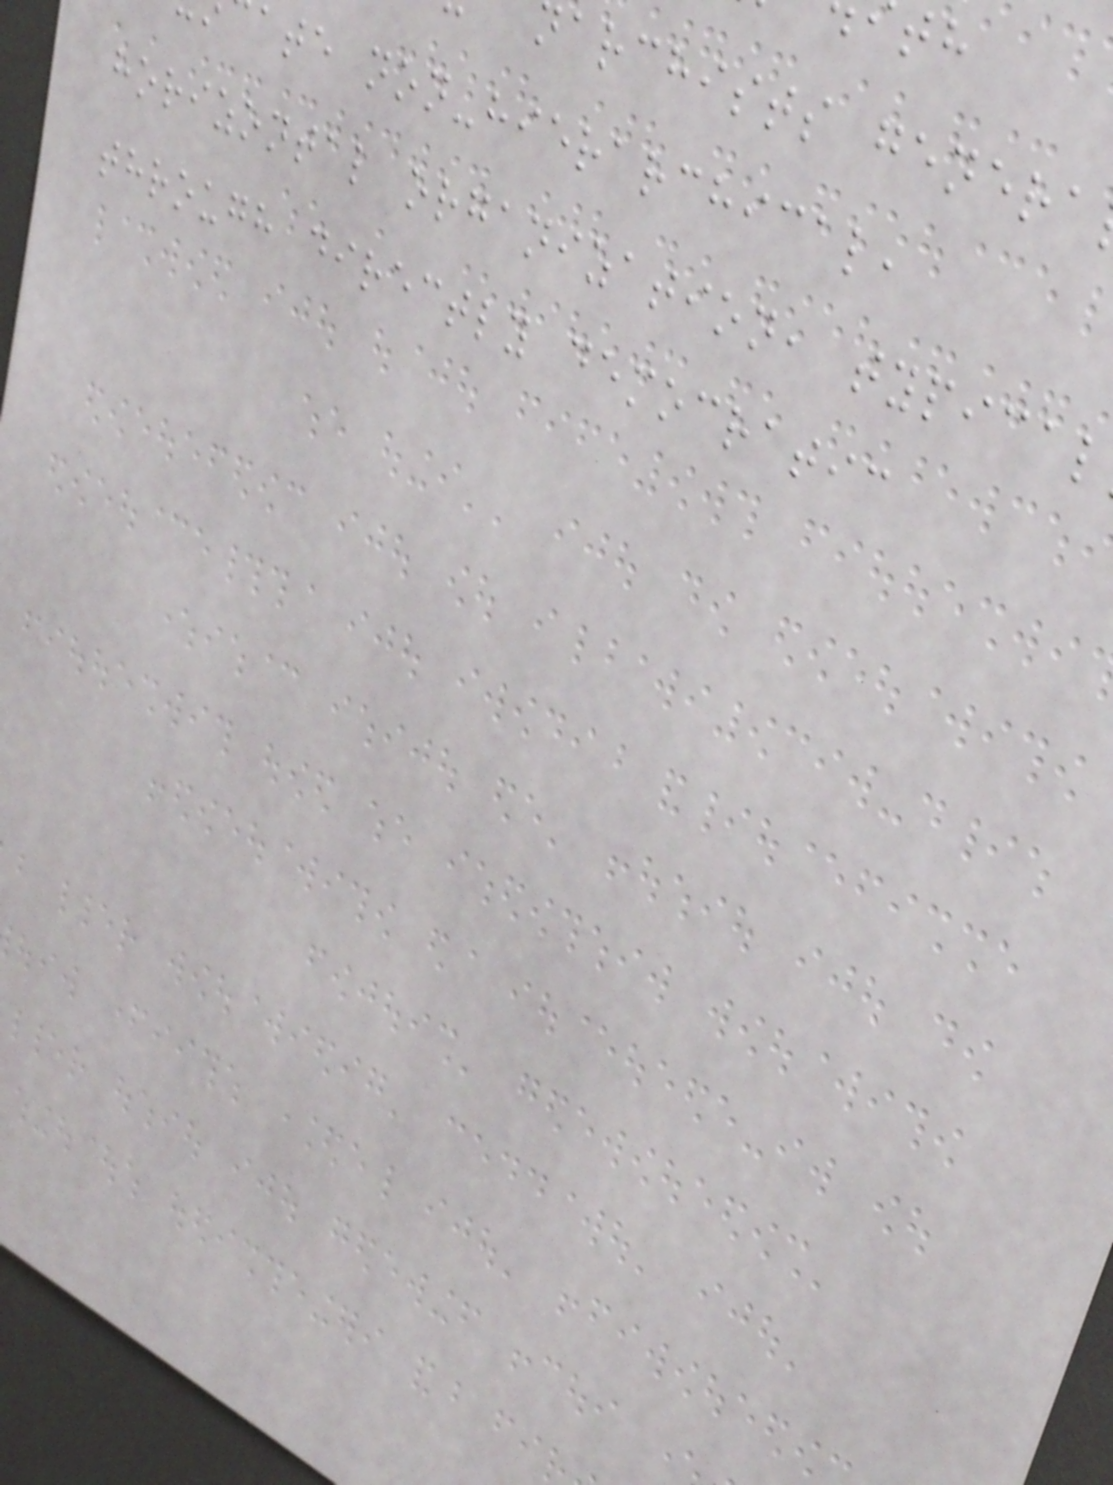archists genera
ate non-hierarchical,
horizontal organization, typical
through directly democratic
